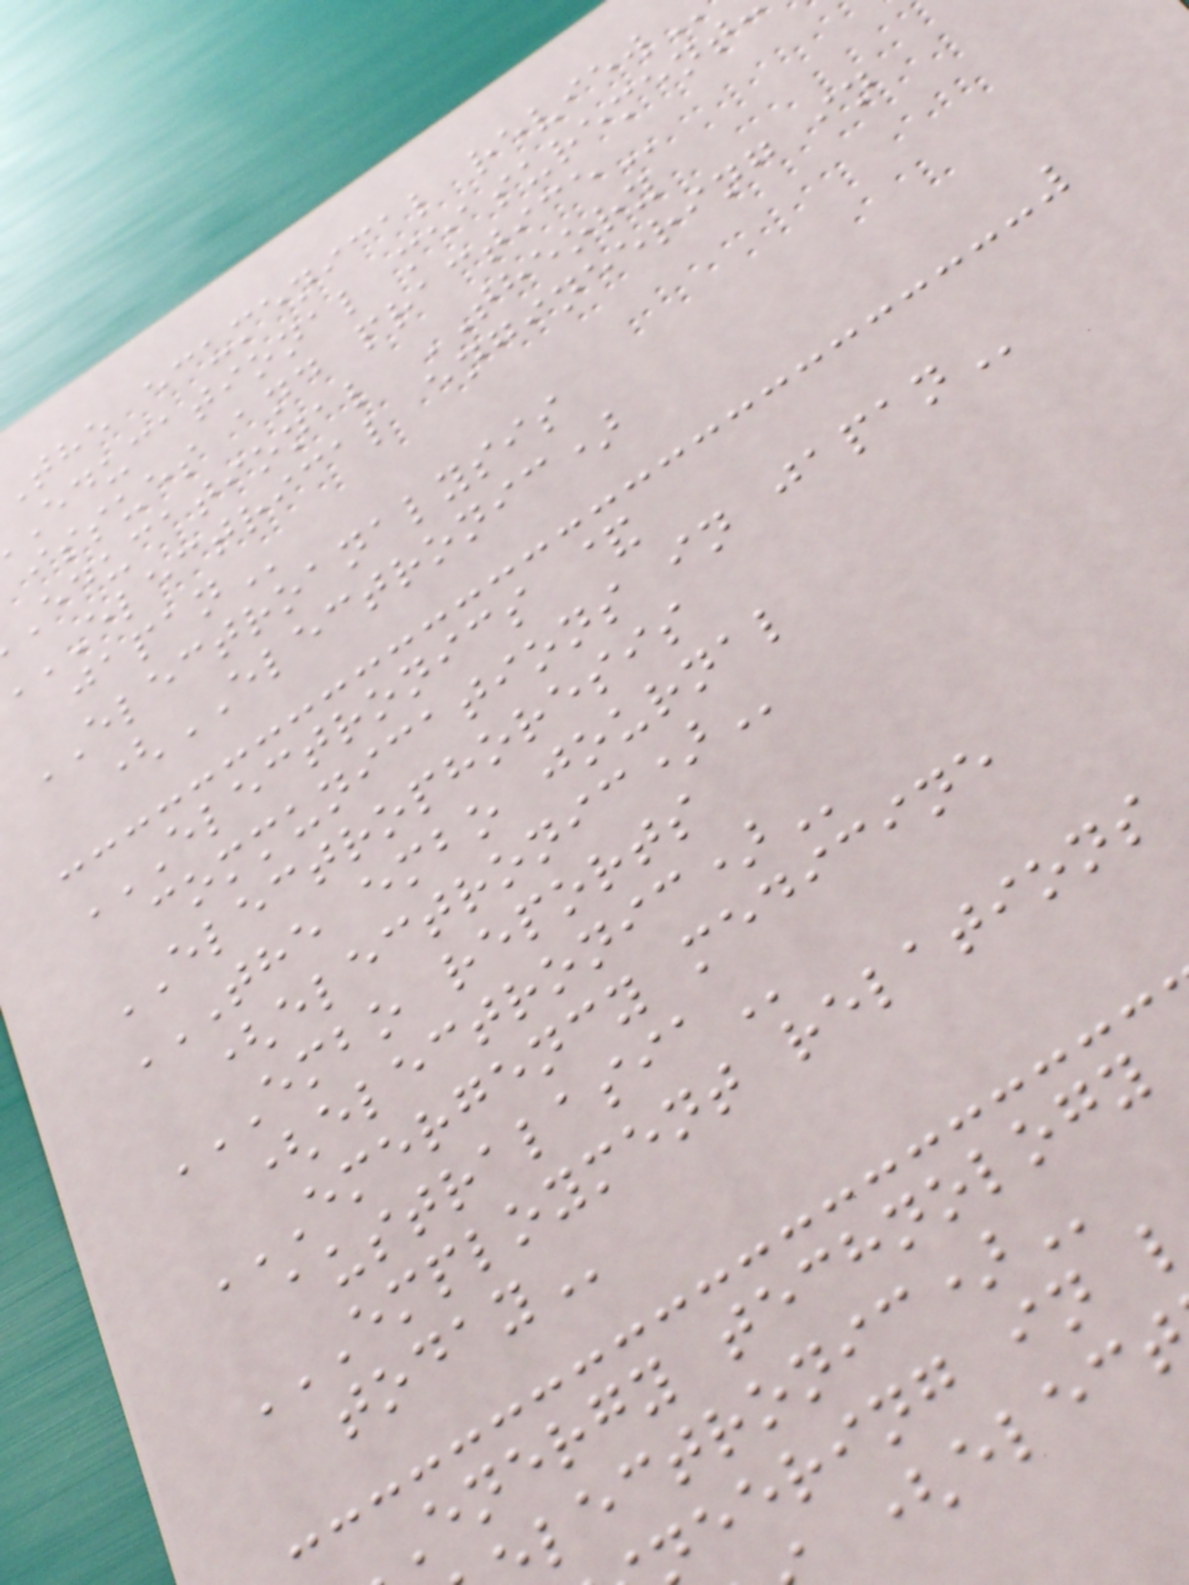the ecumenical
educational
issues and
educational THEORY
ELECTRICAL engineering in
ELECTROANALYSIS
(ELECTRONIC)
ELECTRONICS &
communications in
ELECTROPHORESIS
THE EMBO JOURNAL
EMBO REPORTS
EMERGENCY MEDICINE
EMPLOYMENT RELATIONS
energy technology
eering in
